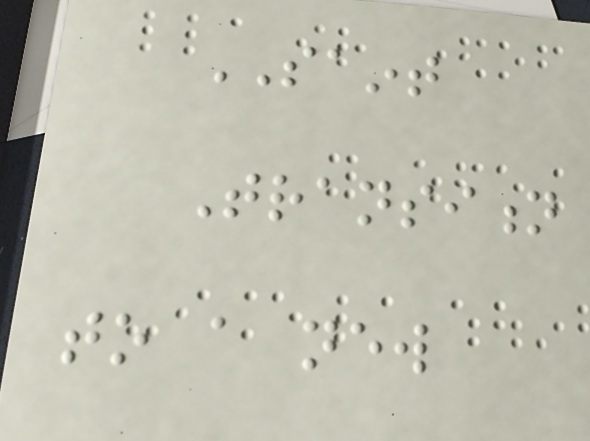SAINT
Transition
to a new
